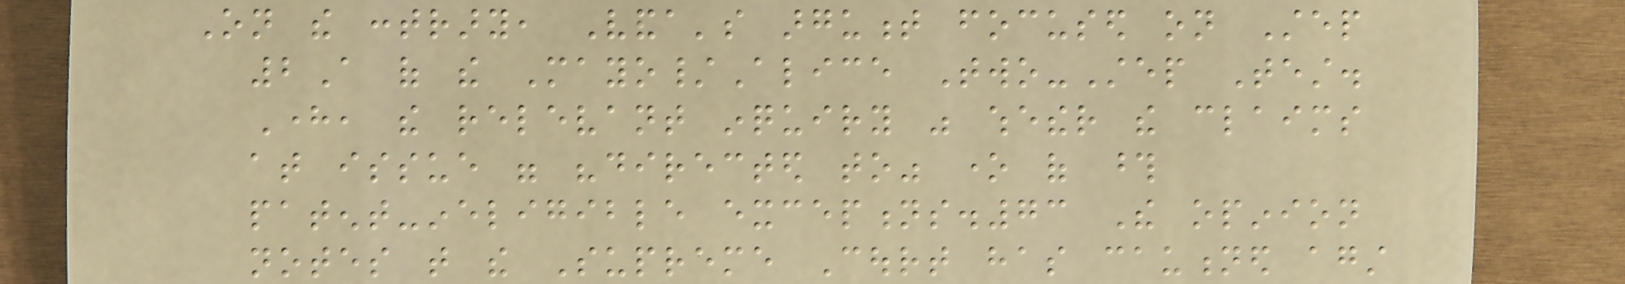On the contrary, Vanda's argument focused on Step
2A of the Mayo/Alice Two-Step Test.
Here, the relevant inquiry was whether the claims
at issue were "directed to" one of those
patent-ineligible exceptions.73 The opinion
notes that the Supreme Court has cautioned against
